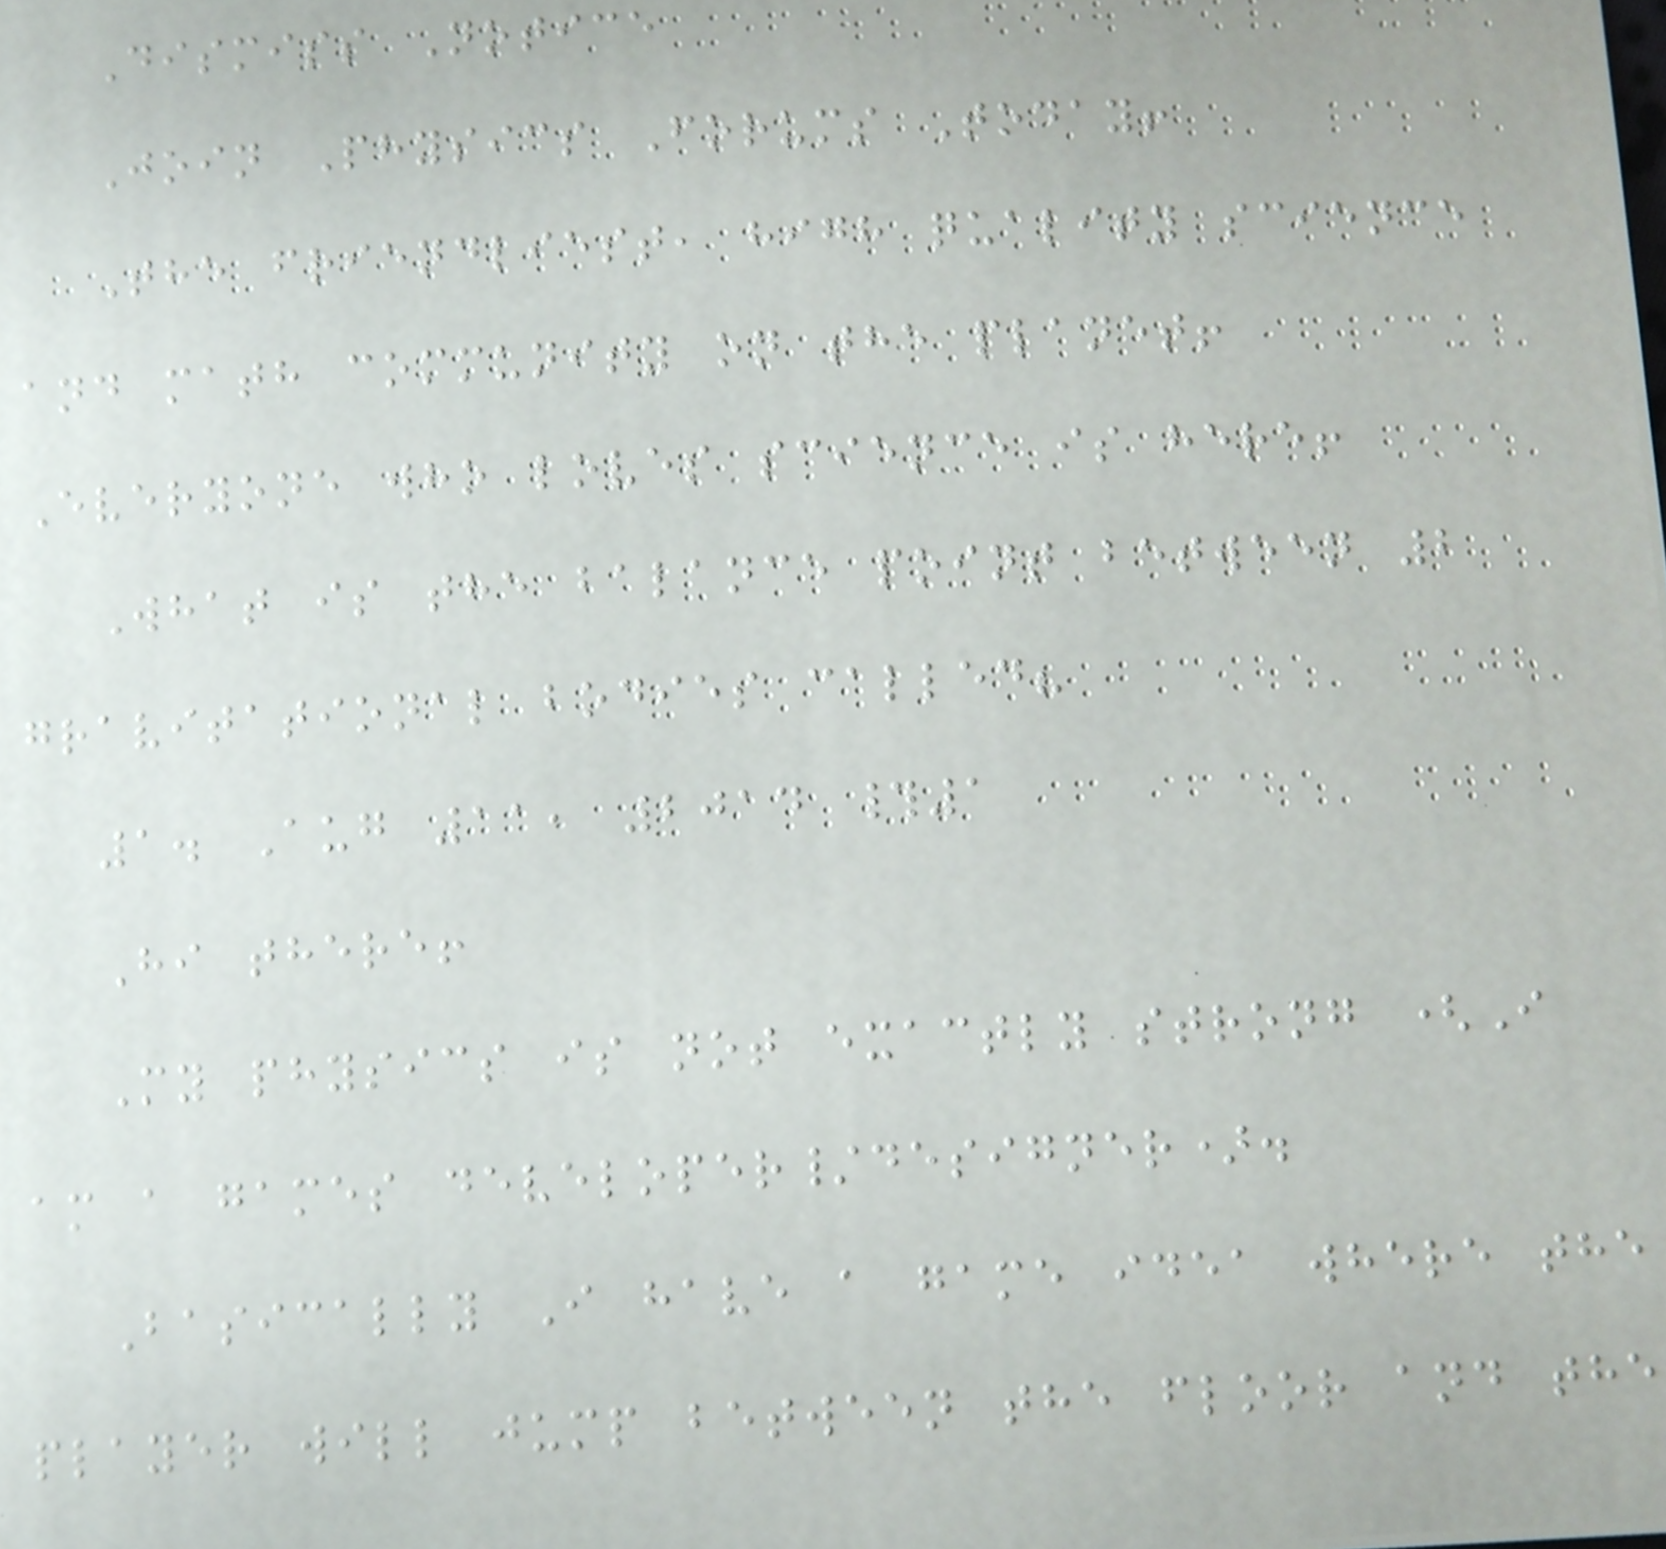Dismiss Notice
Join Physics Forums Today!
The friendliest, high quality science
and math community on the planet!
Everyone who loves science is here!
What is the balance point between 2
gravitational bodies called?
1. Aug 11, 2014 #1
Hi there!
My physics is not exactly strong (I
am a games developer/designer).
Basically I have a game idea where the
player will jump between the floor and the
